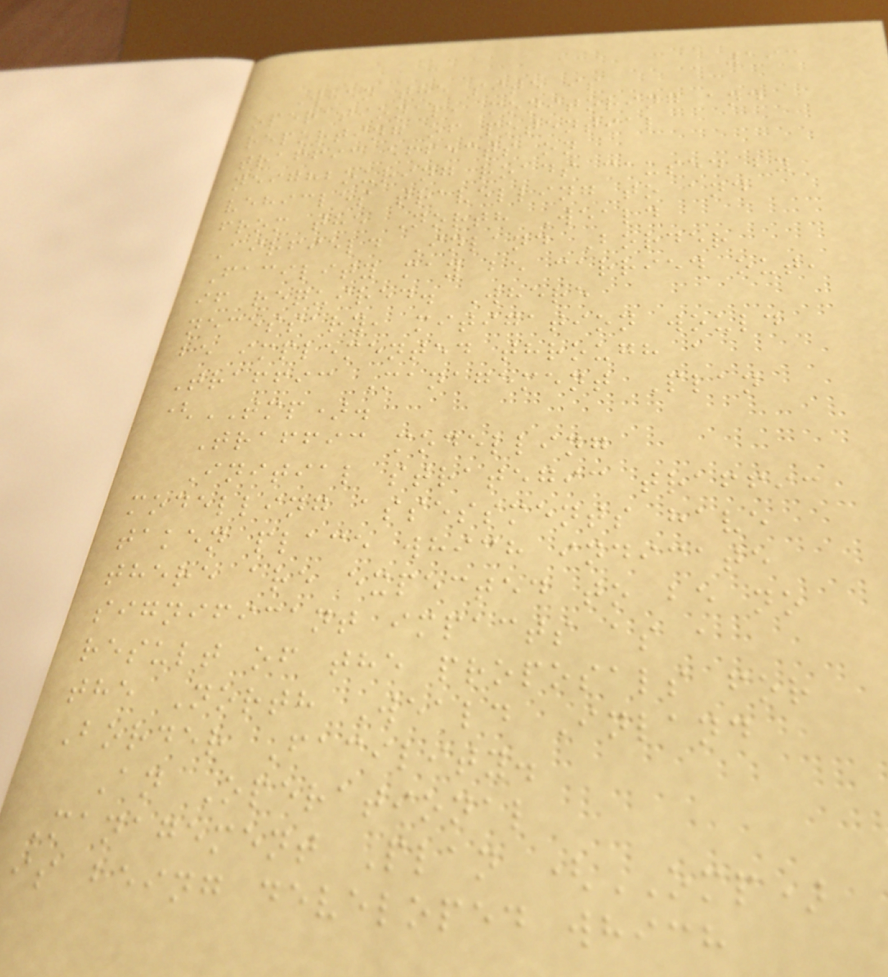193
When the site is
operational, monitoring and
reporting of potential
traffic effects on
neighbouring roads caused by
vehicles travelling to and
from the North Weald
Airfield Inland Border
Facility may be carried out,
if required. Where
necessary, mitigation would
be implemented through a
Traffic Management Plan
(TMP).
Traffic modelling
Initial strategic traffic
modelling assessments have
taken place which indicate
there are expected to be no
significant impacts as a
result of the proposals for
the North Weald Inland
Border Facility.
An Operational
Management Plan (OMP)
is being developed which
